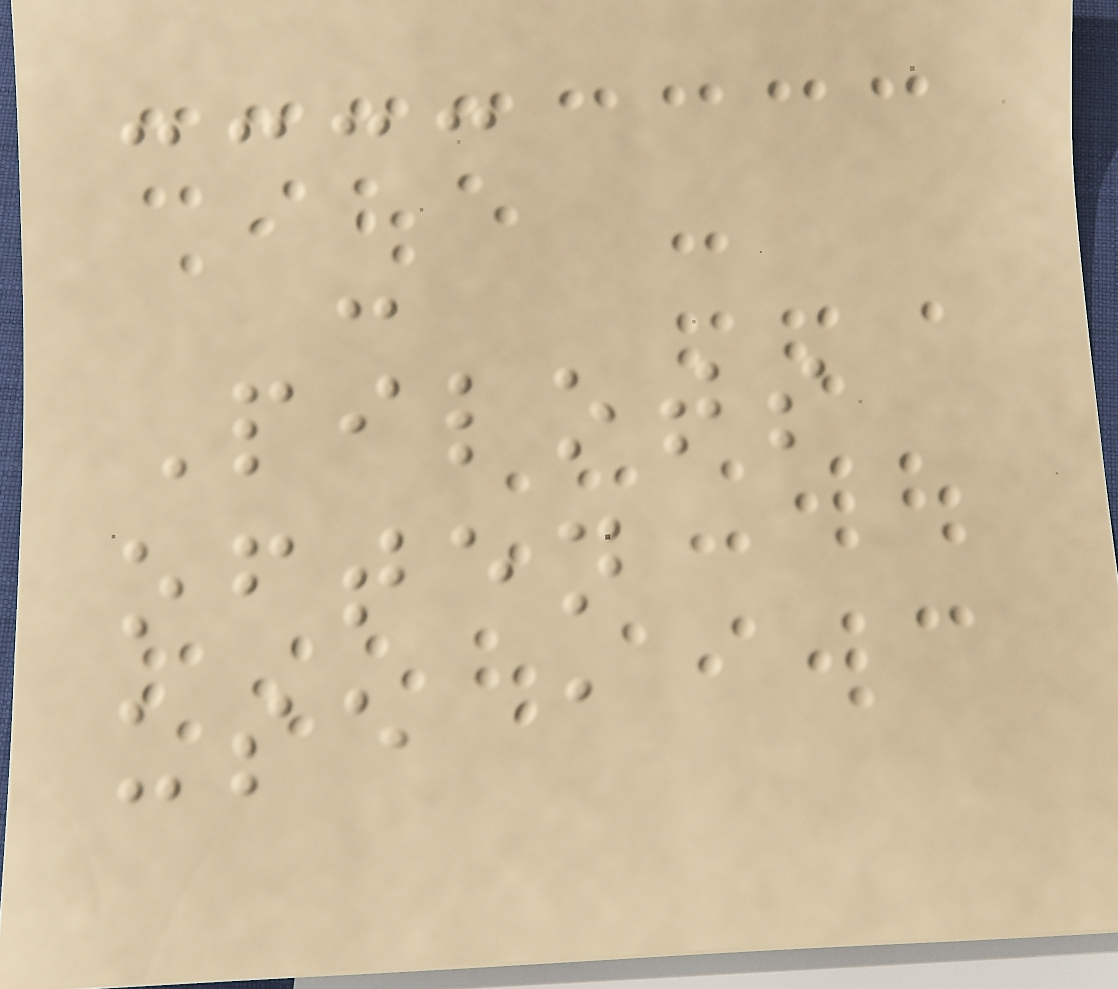-
Pilots
often
use a
